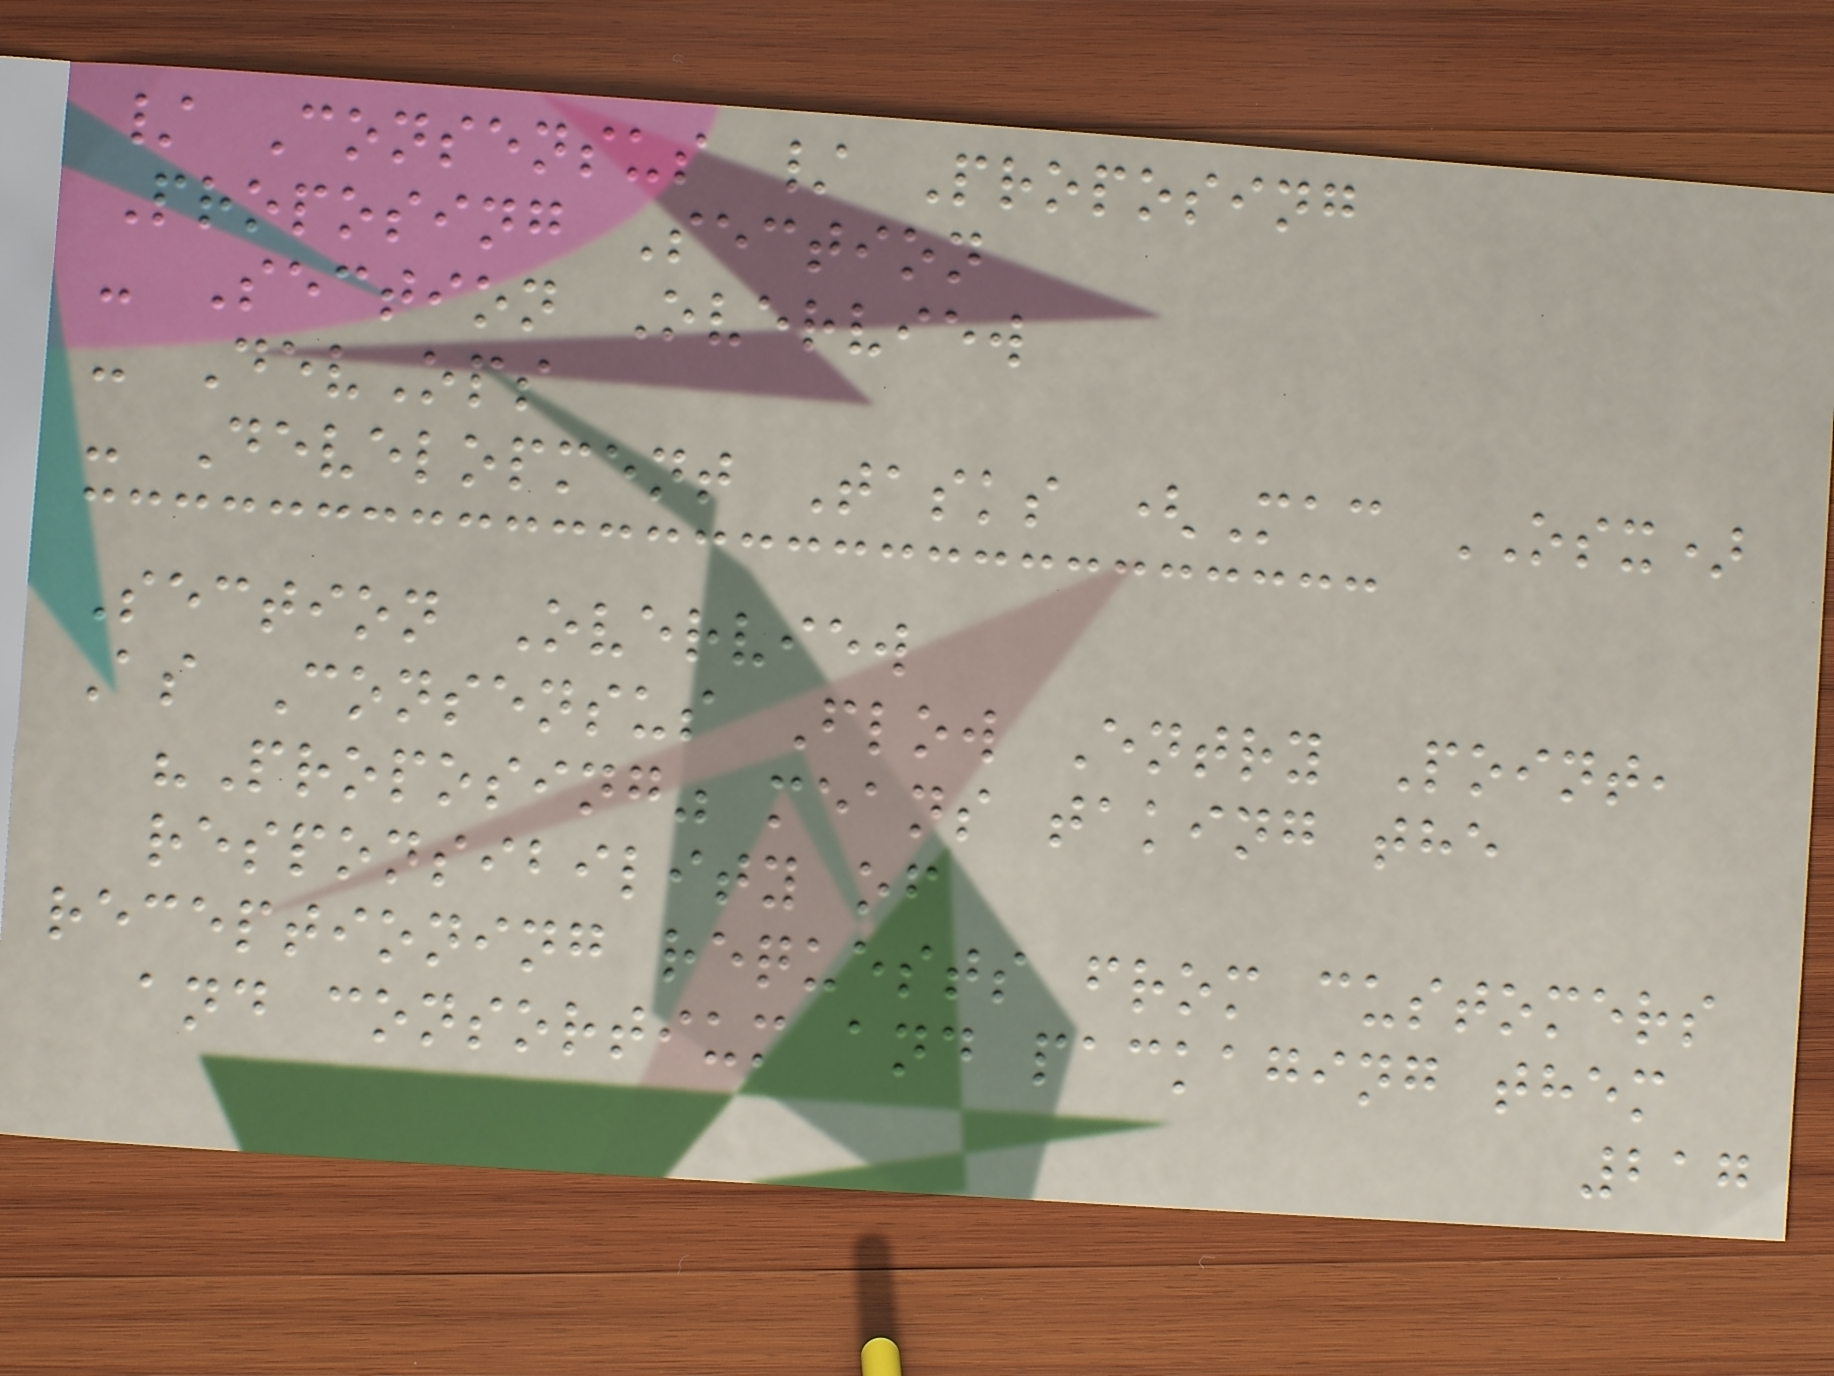/ Consensus / Proposing
Proposing Section
- Section Overview
- DevOps
- Development Tasks (Mac OSX)
Section Overview
As Consensus Flow Entry Point,
"Proposing" means taking the
responsibility of
receptioning requests from customers
and consortium and packaging them
217
